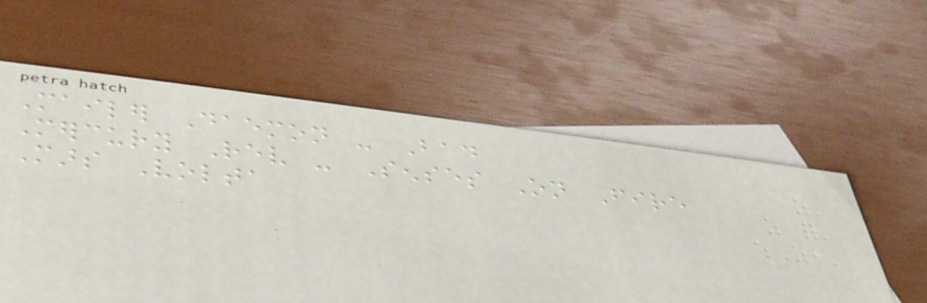Mailer Daemon - Bad
Mercury Rev - Senses On Fire
Mars Volta
